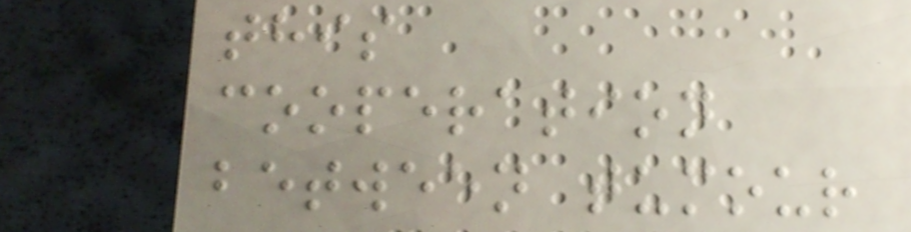this
cooperation
between tumour
